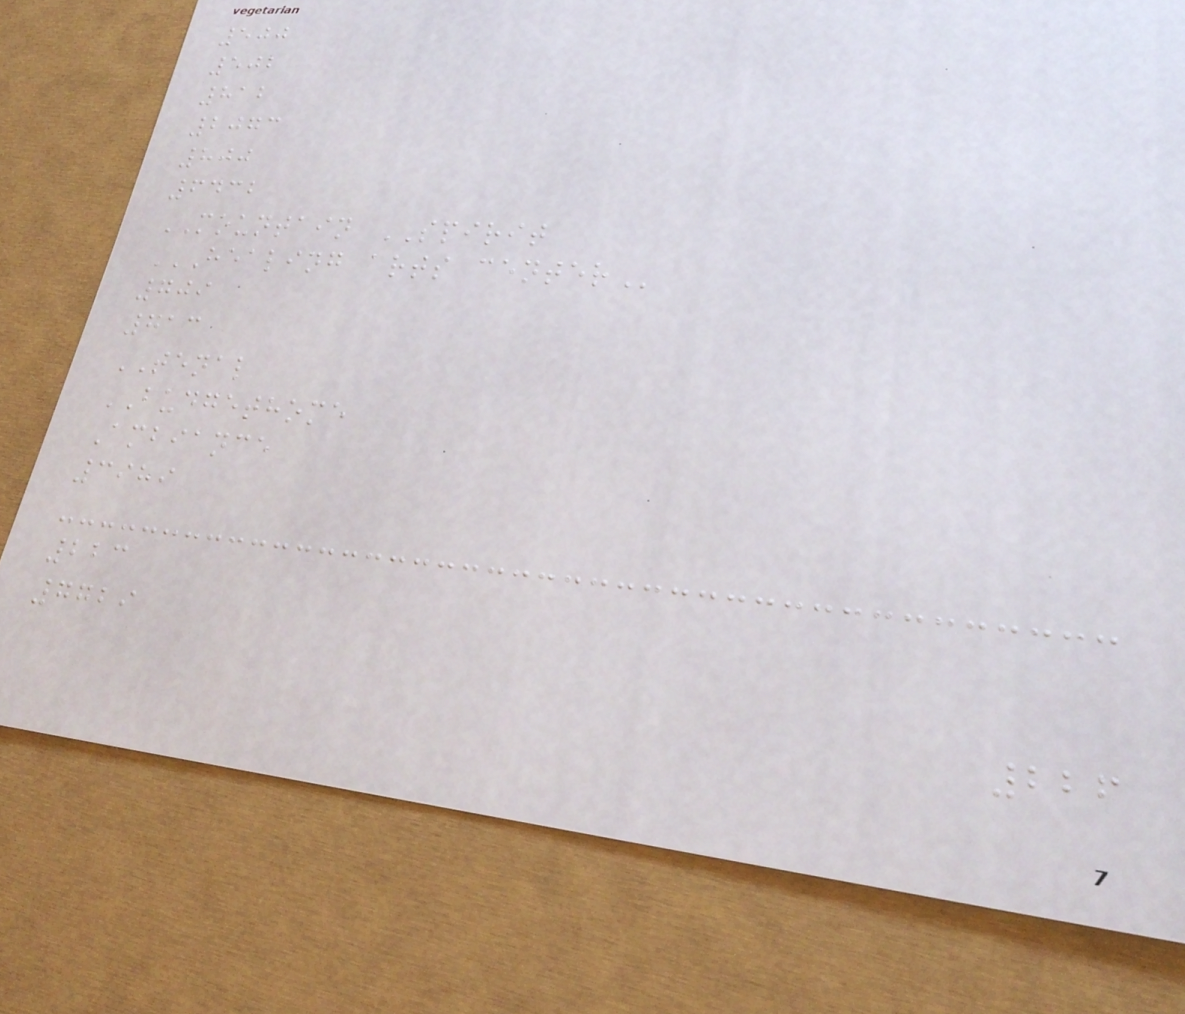500
502
812
2073
800
6432
MOUNTAIN SPIRIT
HEALING ARTS CENTER
709
713
TENAL
BUDGETHOME
Ambiance
3989
223
7729
226
